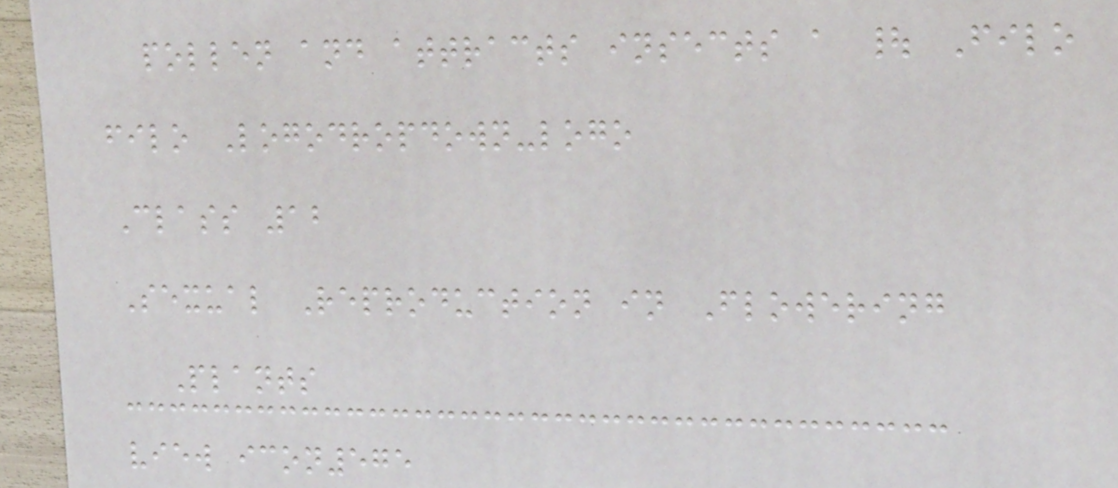pollen and attracts insects a | Filo
filo Logodropdown-logo
Class 12
Sexual Reproduction in Flowering
Plants
view icon575
